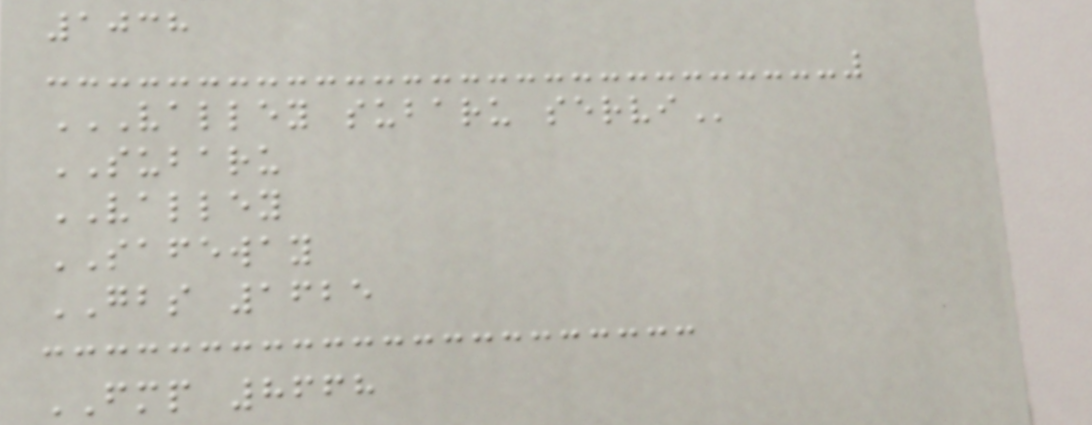1038
VALLEY SUBARU SERVI
SUBARU
VALLEY
SAFEWAY
GBS 1625
FMP 8668
